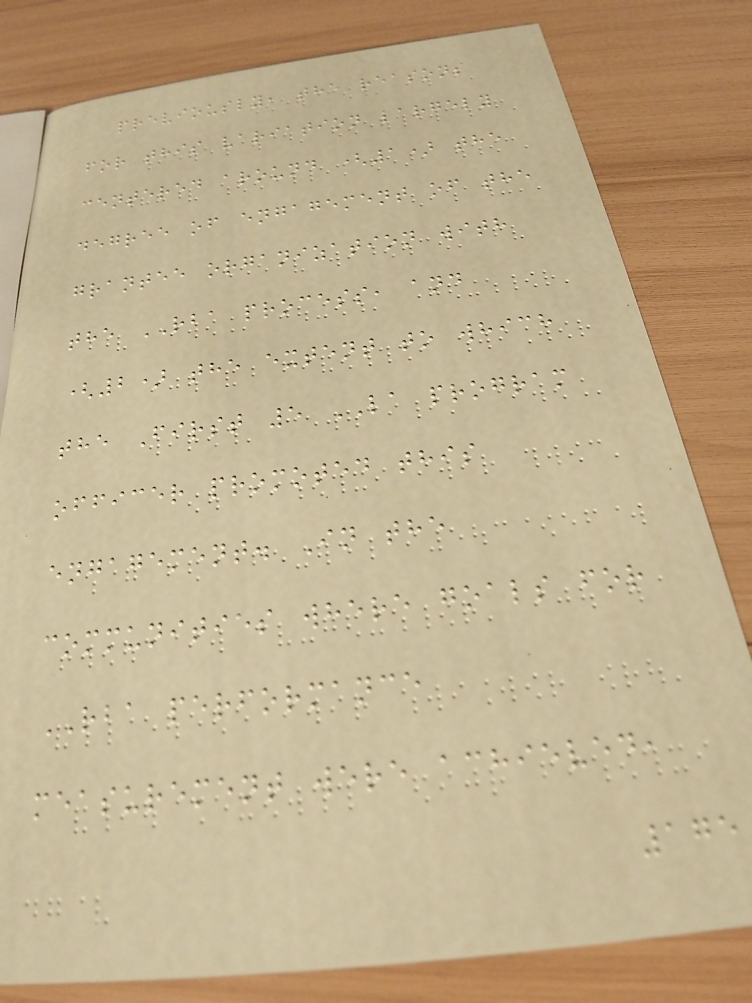previously, the reasons
for this variation largely
centered around (1) the
degree of engagement of the
grantee organization with
the RBA process, and
(2) the extent to which
the First 5 LA program
officer promoted this
engagement. In the
communities where goals for
RBA performance
measurement were achieved,
175
